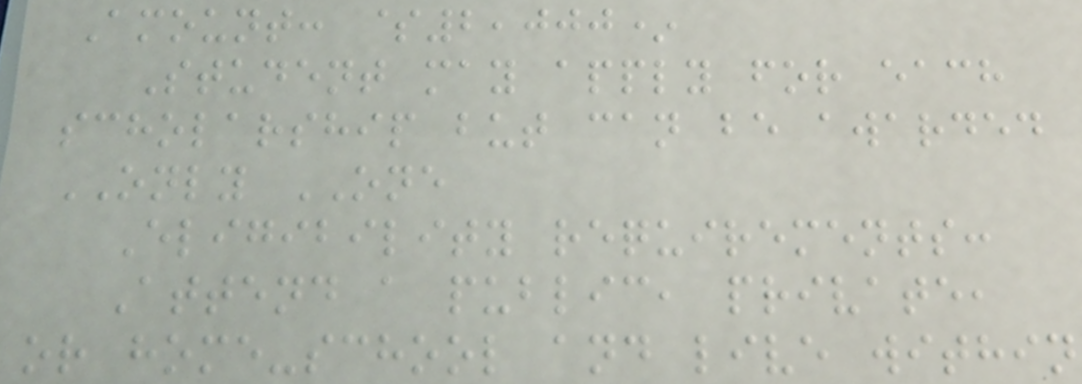Amount: $2,000*
Student may apply for each
scholarship but can be awarded
ONLY ONE
Eligibility requirements:
Attend a public, private,
or home-school and live within
